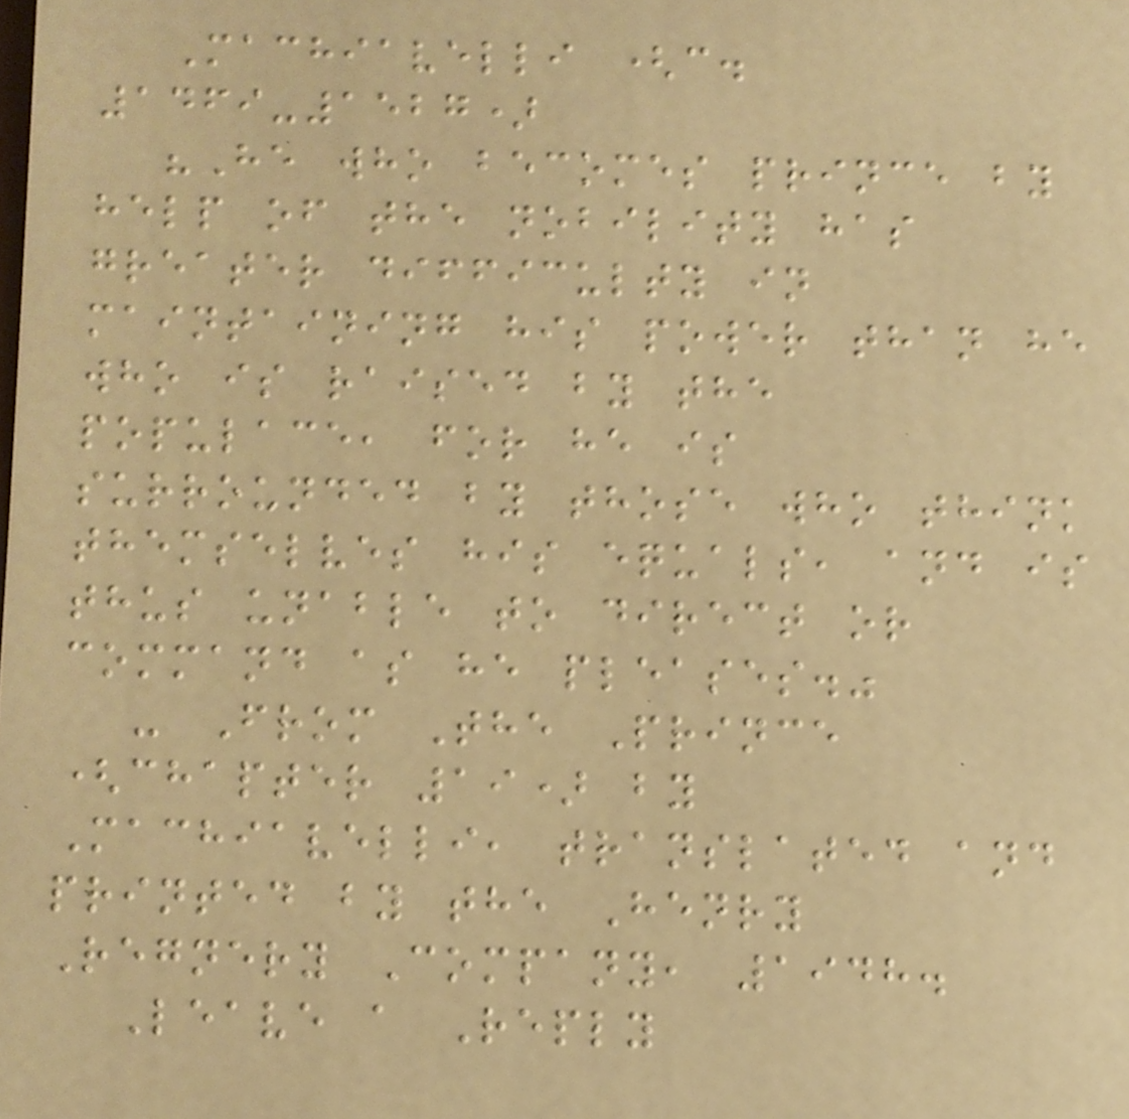Machiavelli (c.
1469-1527)
"He who becomes prince by
help of the nobility has
greater difficulty in
maintaining his power than he
who is raised by the
populace, for he is
surrounded by those who think
themselves his equals, and is
thus unable to direct or
command as he pleases."
- From The Prince
(chapter 19) by
Machiavelli, translated and
printed by the Henry
Regnery Company, 1948.
Leave a Reply
